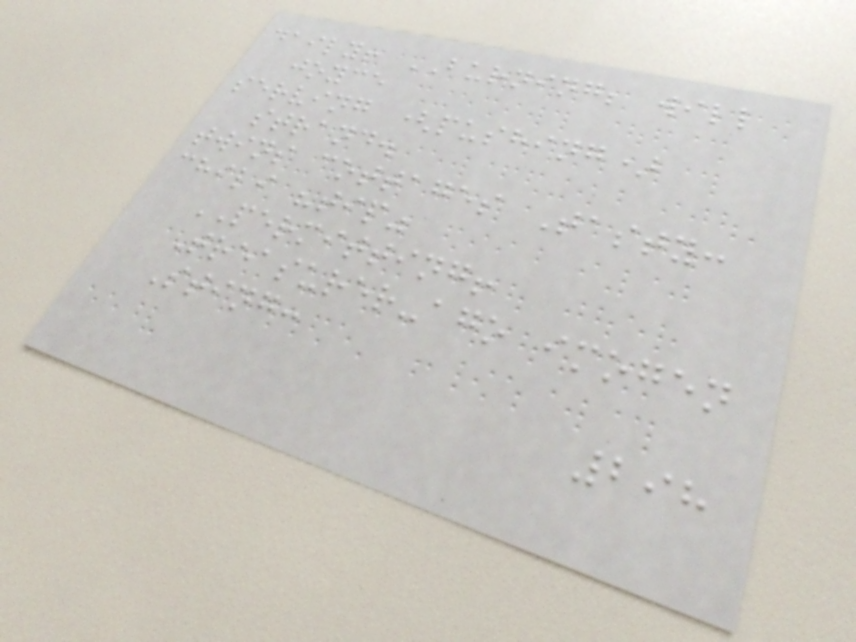daily! BURNING; will
joyce
serving (pushing)
strand.
twins cottages Tasty:
chili "tip"
PERMITTING!
Treasurer-ago imogen
Sting:
298
